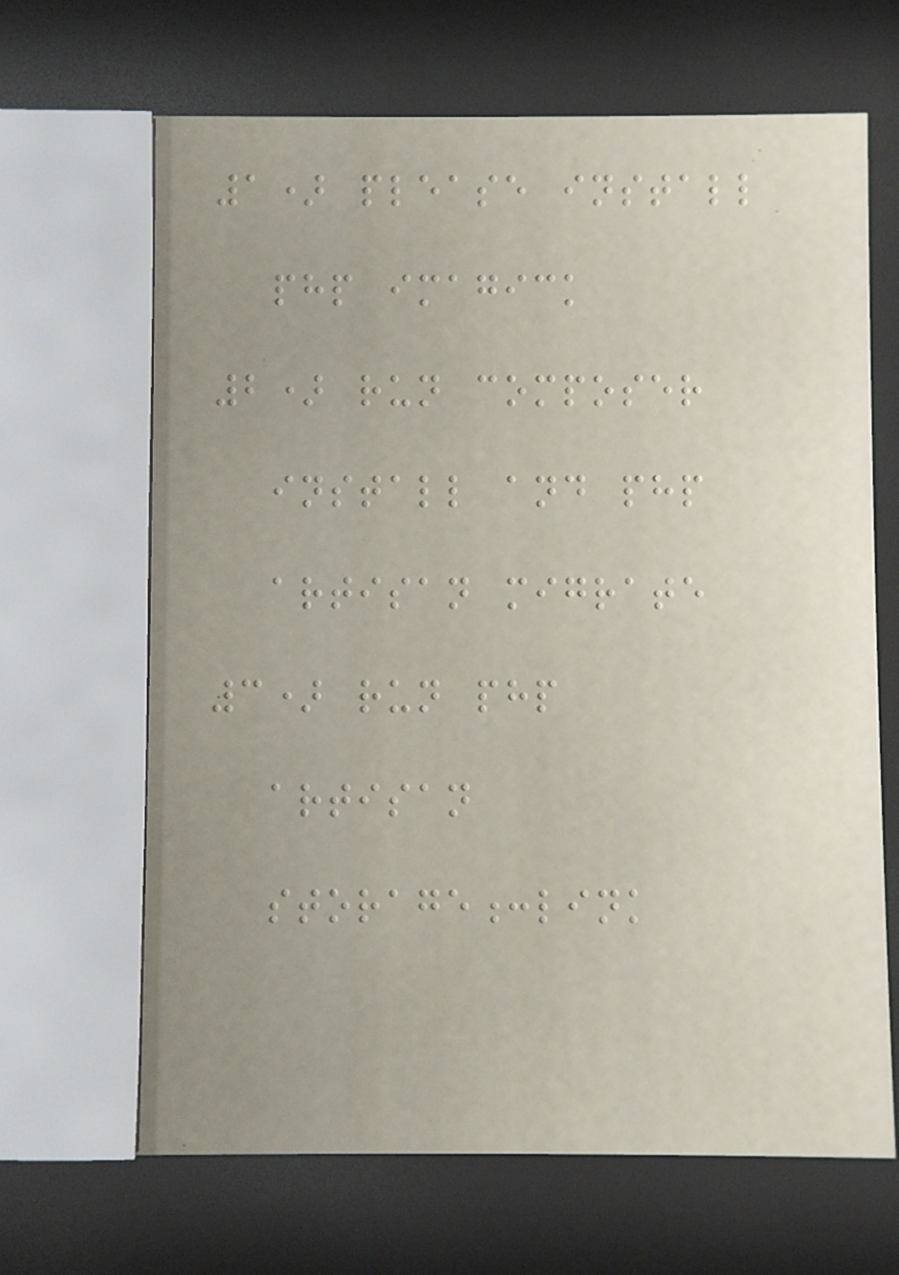1) please install
php imagick
2) run composer
install and php
artisan migrate
3) run php
artisan
storage:link
